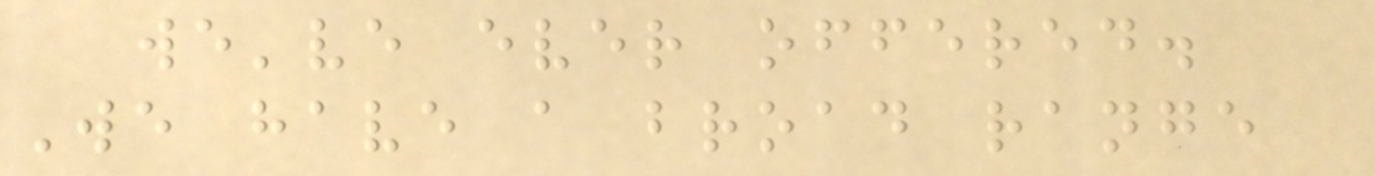we've ever offered.
We have a broad range
